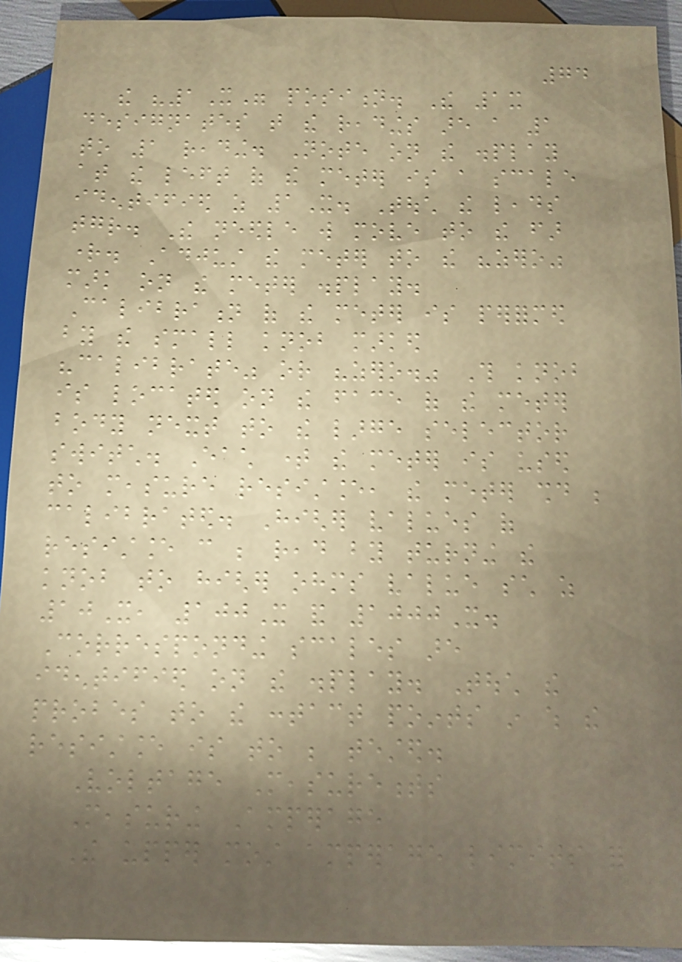74
the "1X" position. The 1x
designates that the readings are a 1
to 1 reading. Note on the display
at the left of the meter is a scale
identified as 1X. Touch the leads
together. The needle will move to the far
right. Adjust the meter to the "zero"
mark on the meter display.
Calibration of the meter is performed
by the small knob marked
"calibrate" or "zero." This knob
is located on the face of the meter
body next to the large selector
switch. Each time the meter is used
to measure resistance, the meter should be
calibrated. Higher values of
resistance can be read by turning the
knob to higher ohms value such as
10X, 100X and 1000X.
Corresponding scales are
identified on the display. Touch the
probes to the contact points in which the
resistance is to be tested.
Voltage Measurements
Measuring Amperage
The upper most amperage limits for
